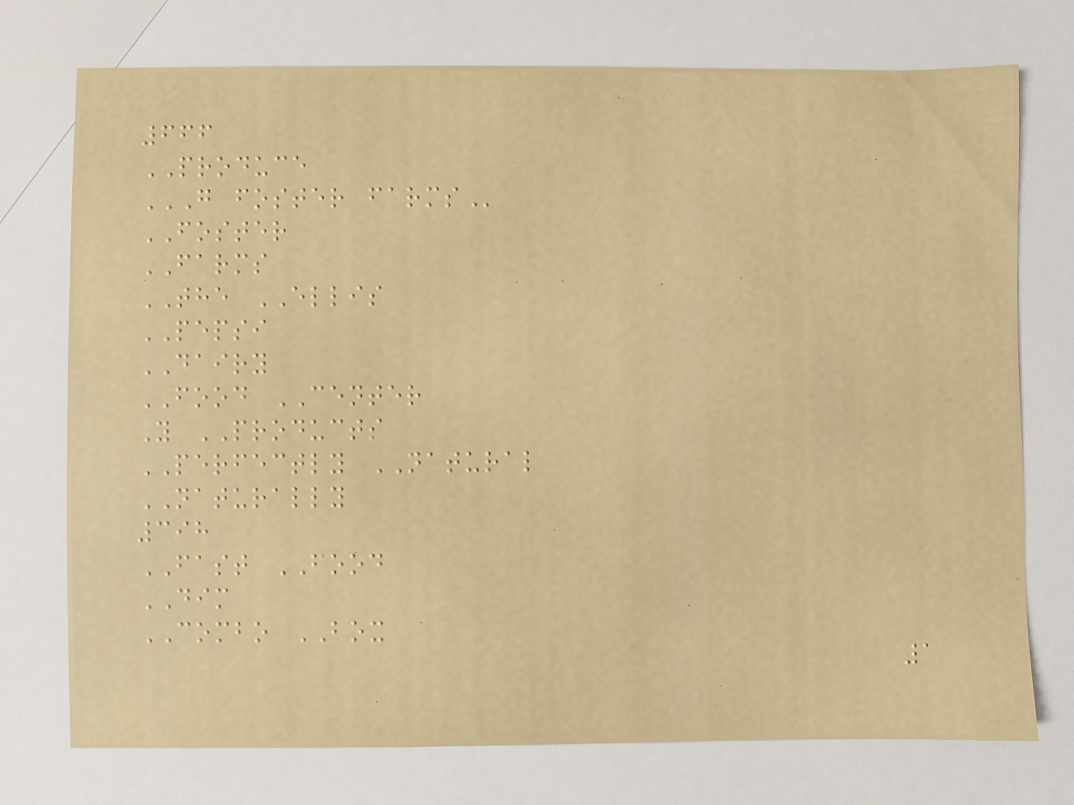666
PRODUCE
G FOSTER FARMS
FOSTER
FARMS
THE ELLIS
PEPSI
DAIRY
FOOD CENTER
Y PRODUCTS
PERFECTLY NATURAL
NATURALLY
398
FAST FOOD
DIM
COMBO BOX
1
